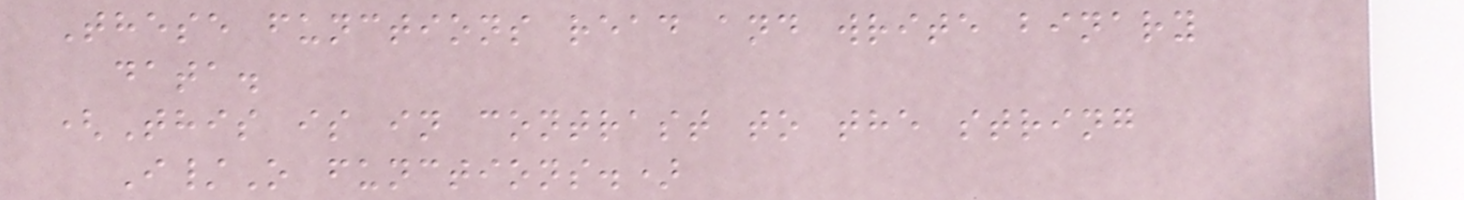These functions read and write binary
data.
(This is in contrast to the string
I/O functions.)
